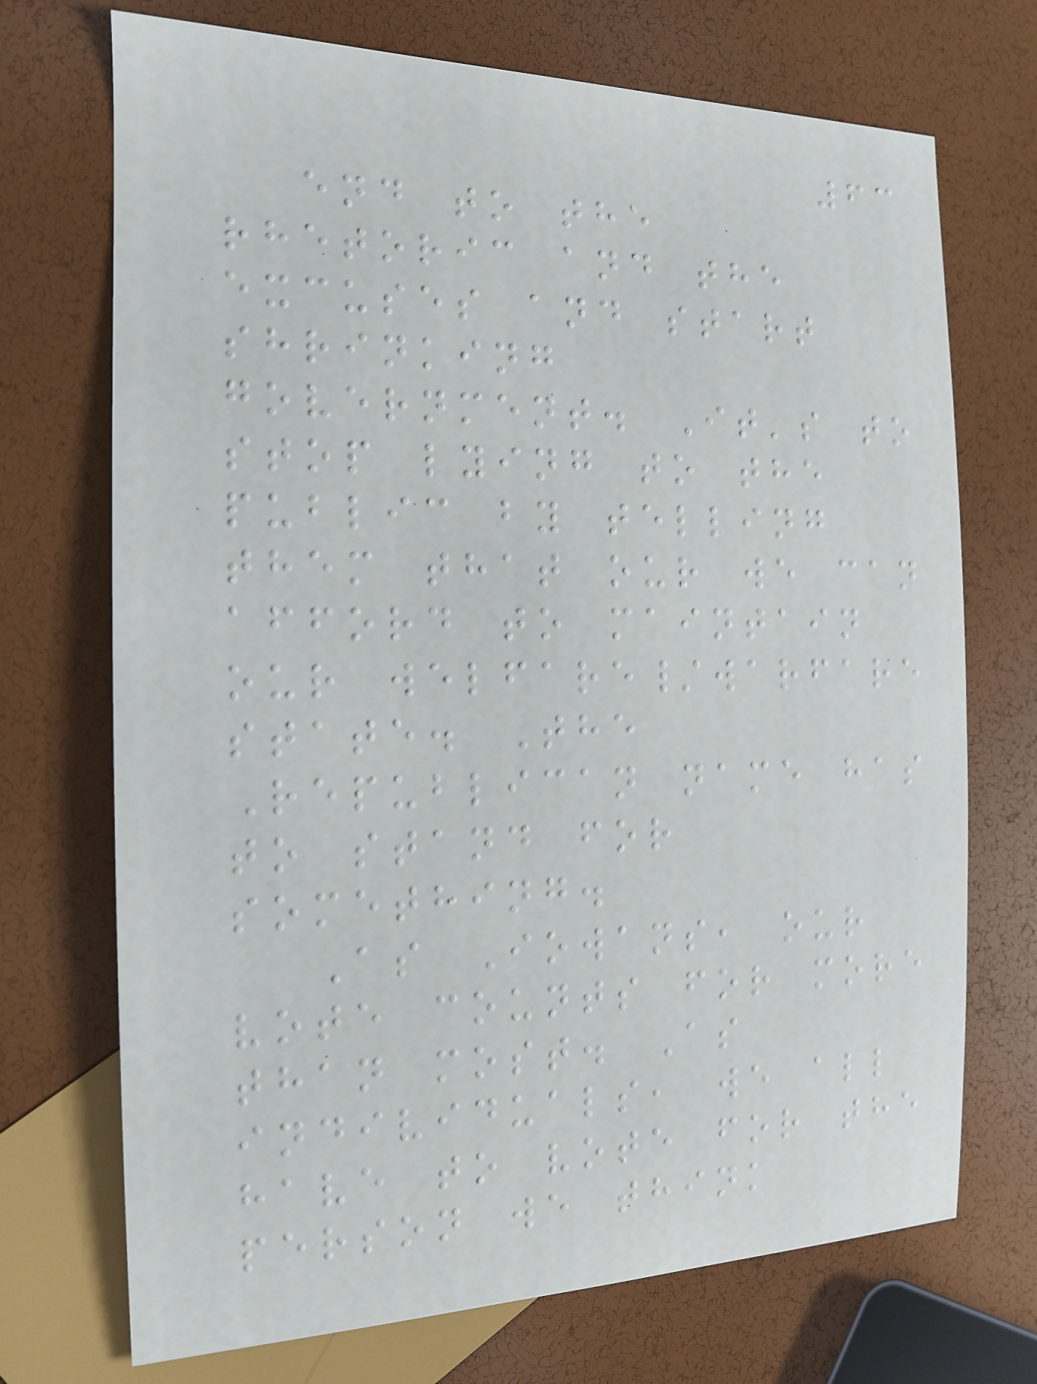63
end to the
rhetoric and the
excuses and start
shrinking
government. It's to
stop lying to the
public by telling
them that our we can
afford to maintain
our welfare/warfare
state. The
Republican name has
to stand for
something.
As Iowans, our
vote counts for more
than most. As
individuals, we all
have to vote for the
person we think
